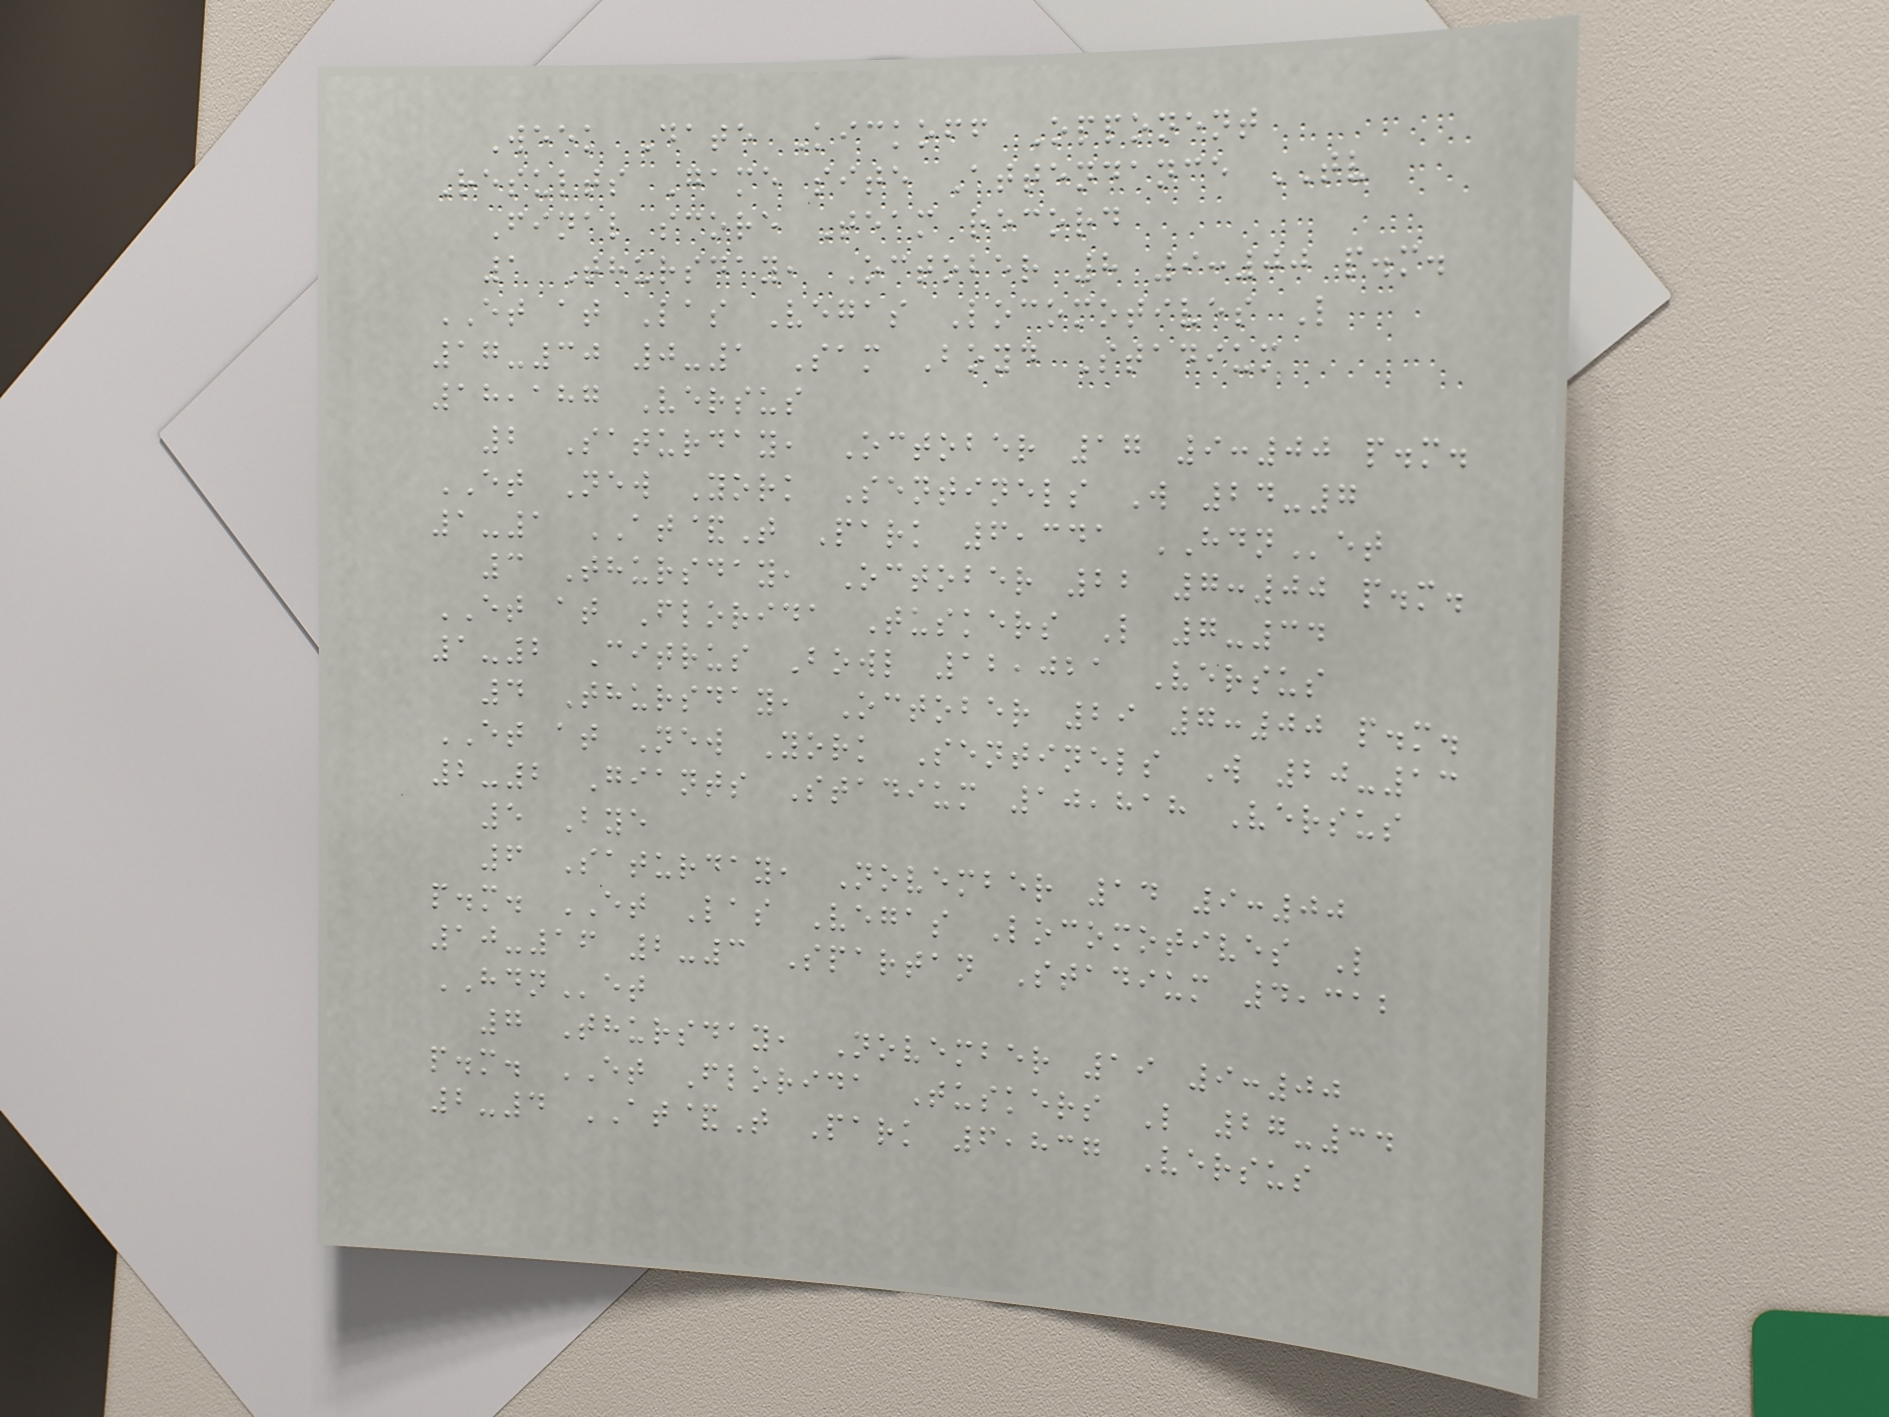Week Date Kickoff Opponent
Results Game site Attendance TV
Final score Team record
1 Thursday, October 8 9:00 p.m.
ET at Las Vegas Locomotives L
17-30 0-1 Sam Boyd Stadium
18,187 Versus
2 Saturday, October 17 9:00 p.m.
ET New York Sentinels W 24-7
1-1 AT&T Park 6,341 HDNet
3 Thursday, October 22 7:00 p.m.
ET at Florida Tuskers L 7-34
1-2 Citrus Bowl 12,021 Versus
4 Thursday, October 29 7:00 p.m.
ET at New York Sentinels W 20-13
2-2 Giants Stadium 10,818 Versus
5 Bye
6 Saturday, November 14 9:00
p.m. ET Las Vegas Locomotives L
10-16 2-3 Spartan Stadium 4,312
HDNet
7 Thursday, November 19 9:00
p.m. ET Florida Tuskers L 27-34
2-4 AT&T Park 6,837 Versus
